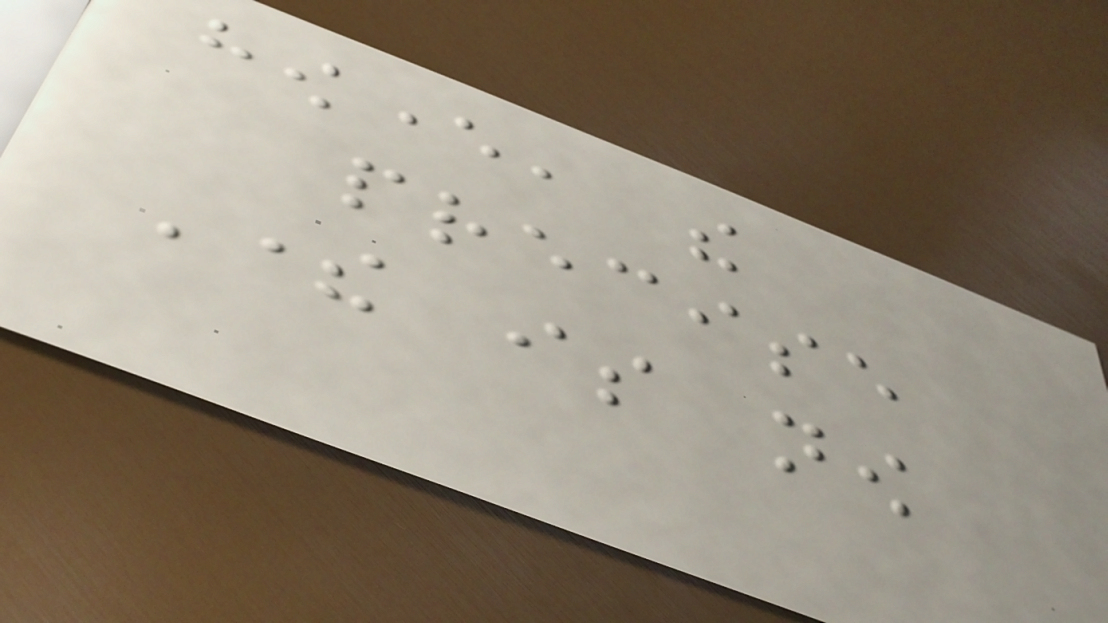however, the
precise
There is now
